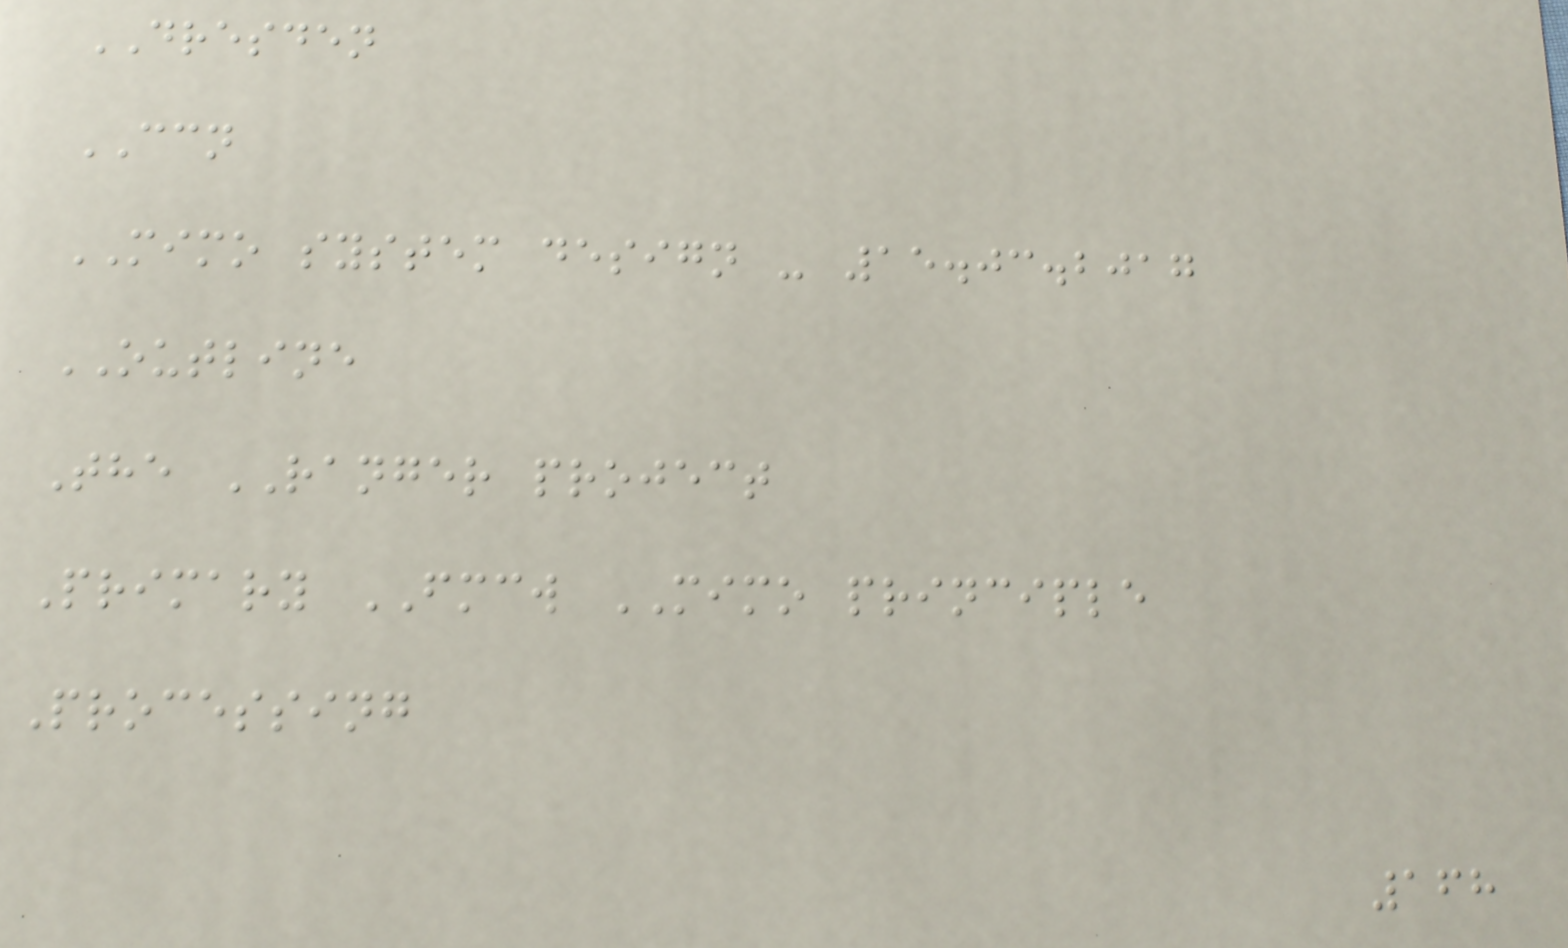DRESDEN
CCN
MIMO system design - 15.03.2017
OUTLINE
The RANGER project
Primary FMCW MIMO principle
Processing
168
